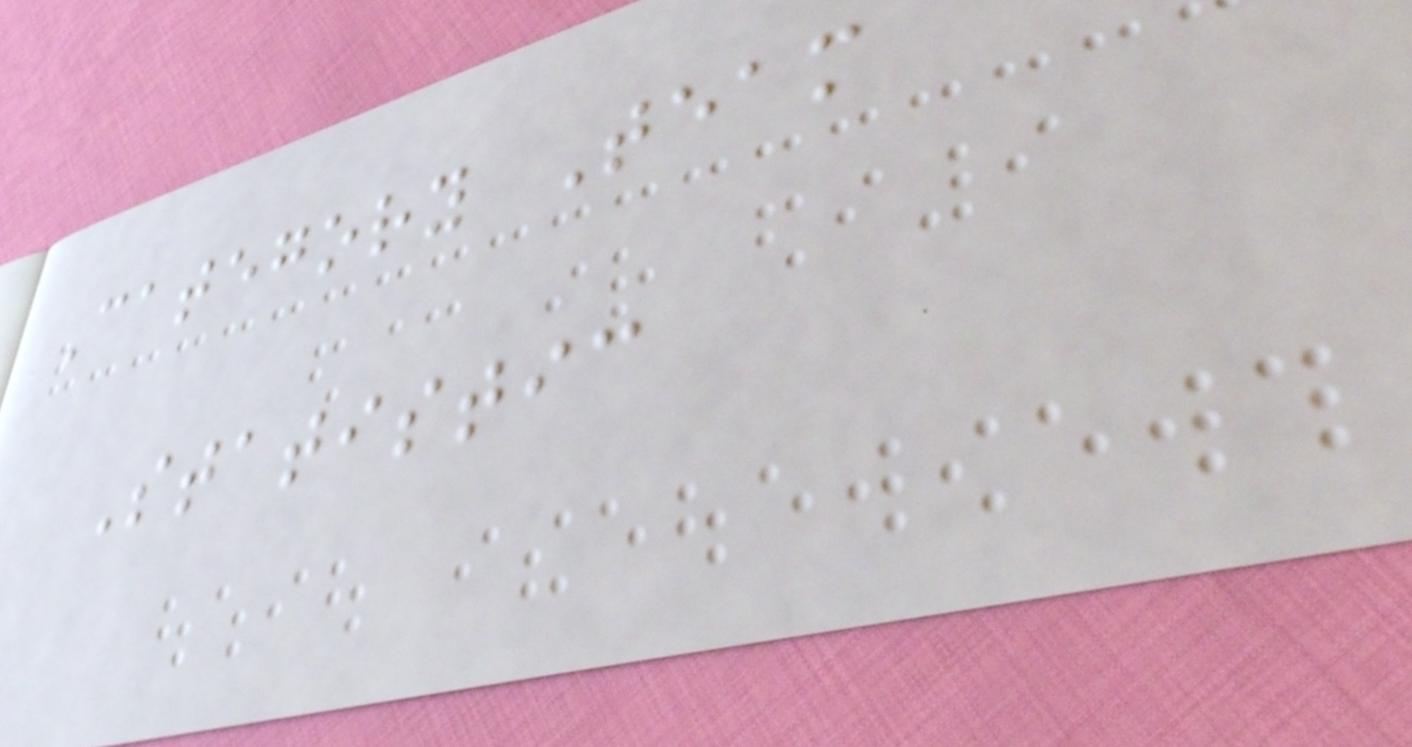Category Team
Statistic
